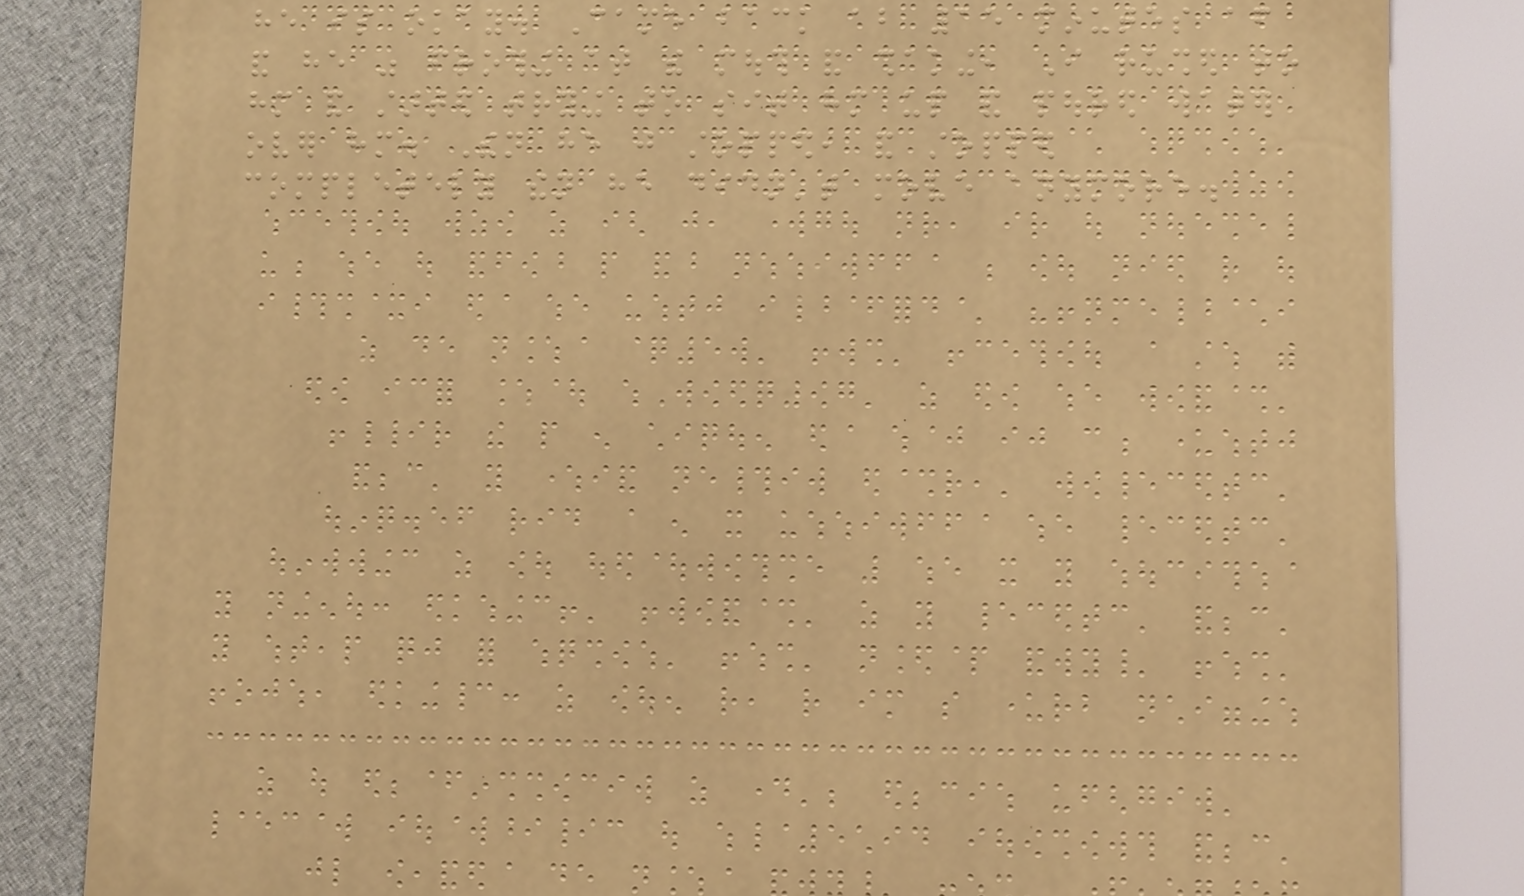he is okay. Came back about 15 minutes after
and he was frothing at the mouth and shaking, I rushed to
him and started trying to sit him up and poured water
over him. Then he just stopped, and stopped
completely then he didn't move anymore.
